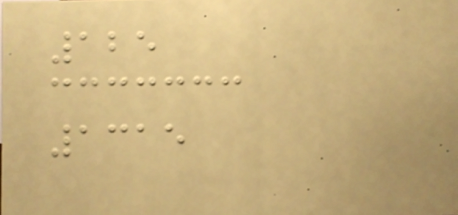125
1315
